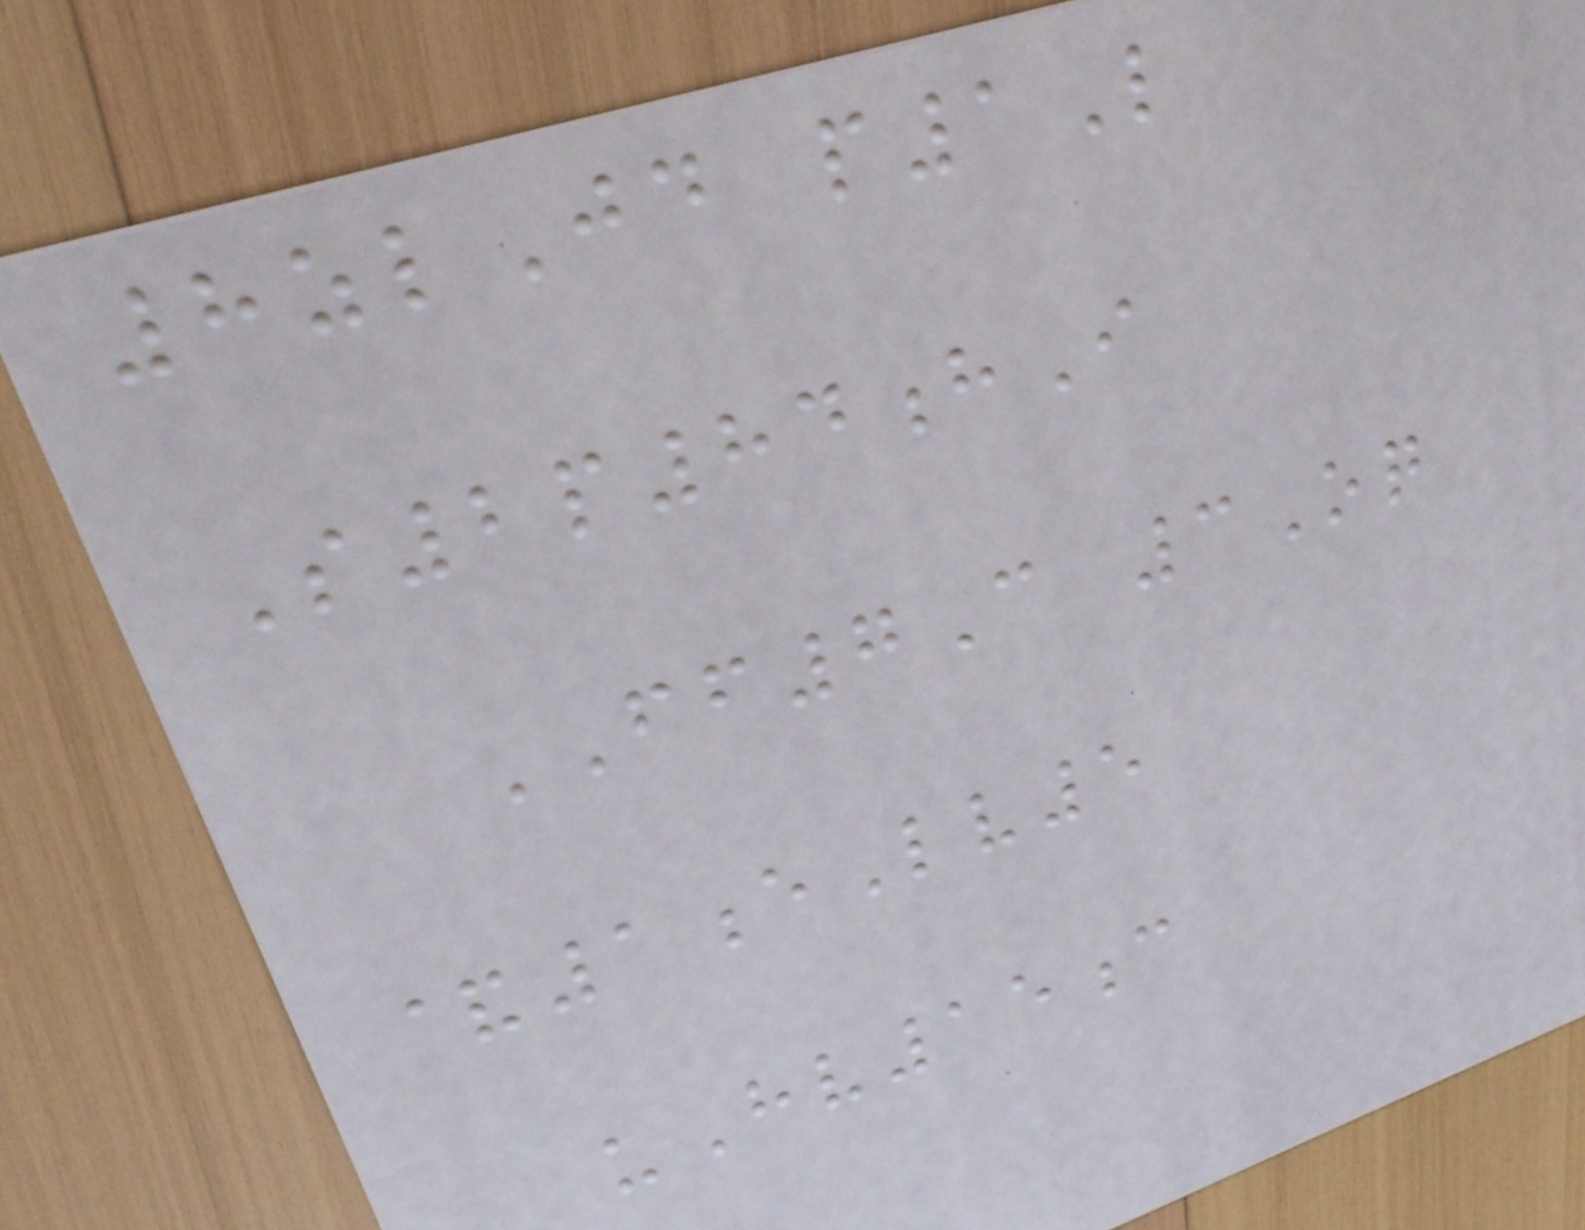8zlJd p1L
S2p84hI
FF7C 3Oq
&1eLv5
uHv15c
